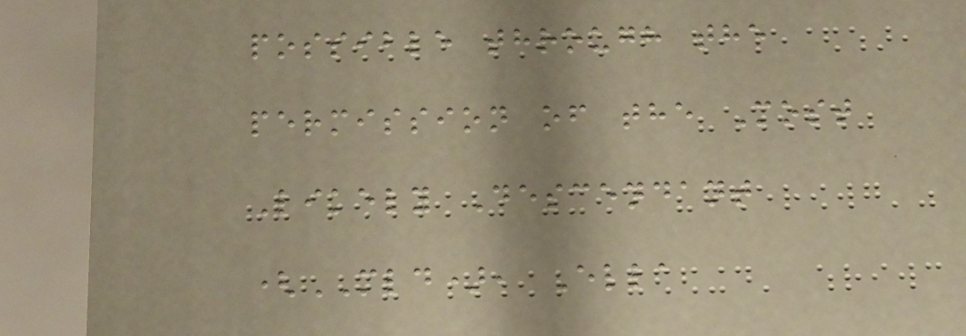possible through the
permission of the Most
Likely Descendant
(MLD), Ella
